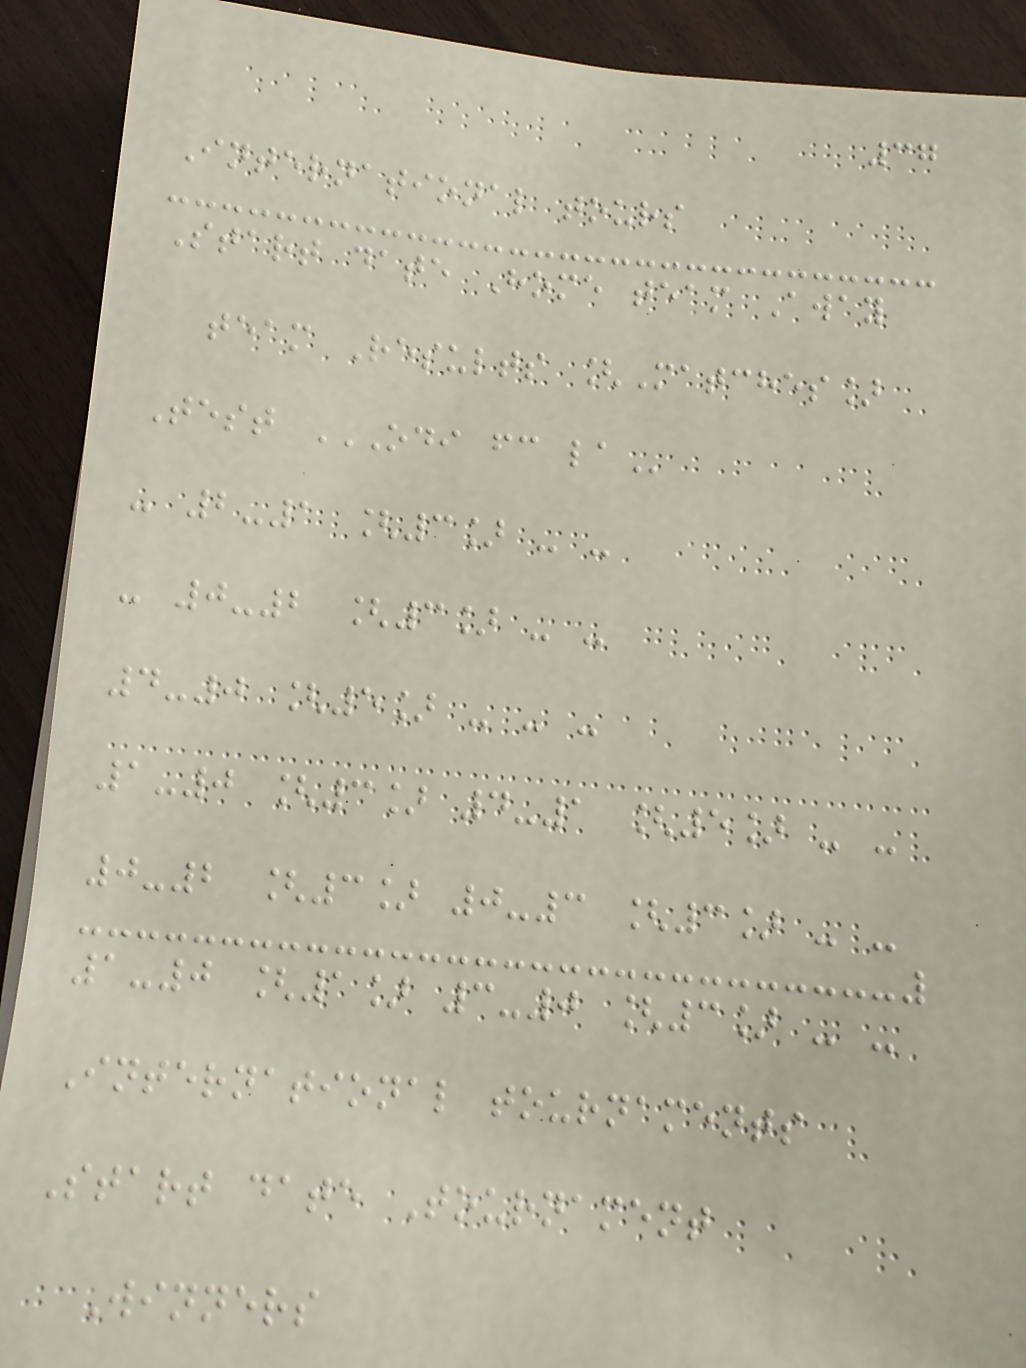37
International tours
Start date Home team Away
team Results [Matches]
Test ODI FC LA
- 2-1 [3] - -
- 0-2 [3] - -
4-0 [5] - - -
1-0 [3] 4-1 [5] - -
0-2 [3] 0-3 [3] - -
1-0 [1] 3-0 [3] - -
International tournaments
Start date Tournament
Winners
